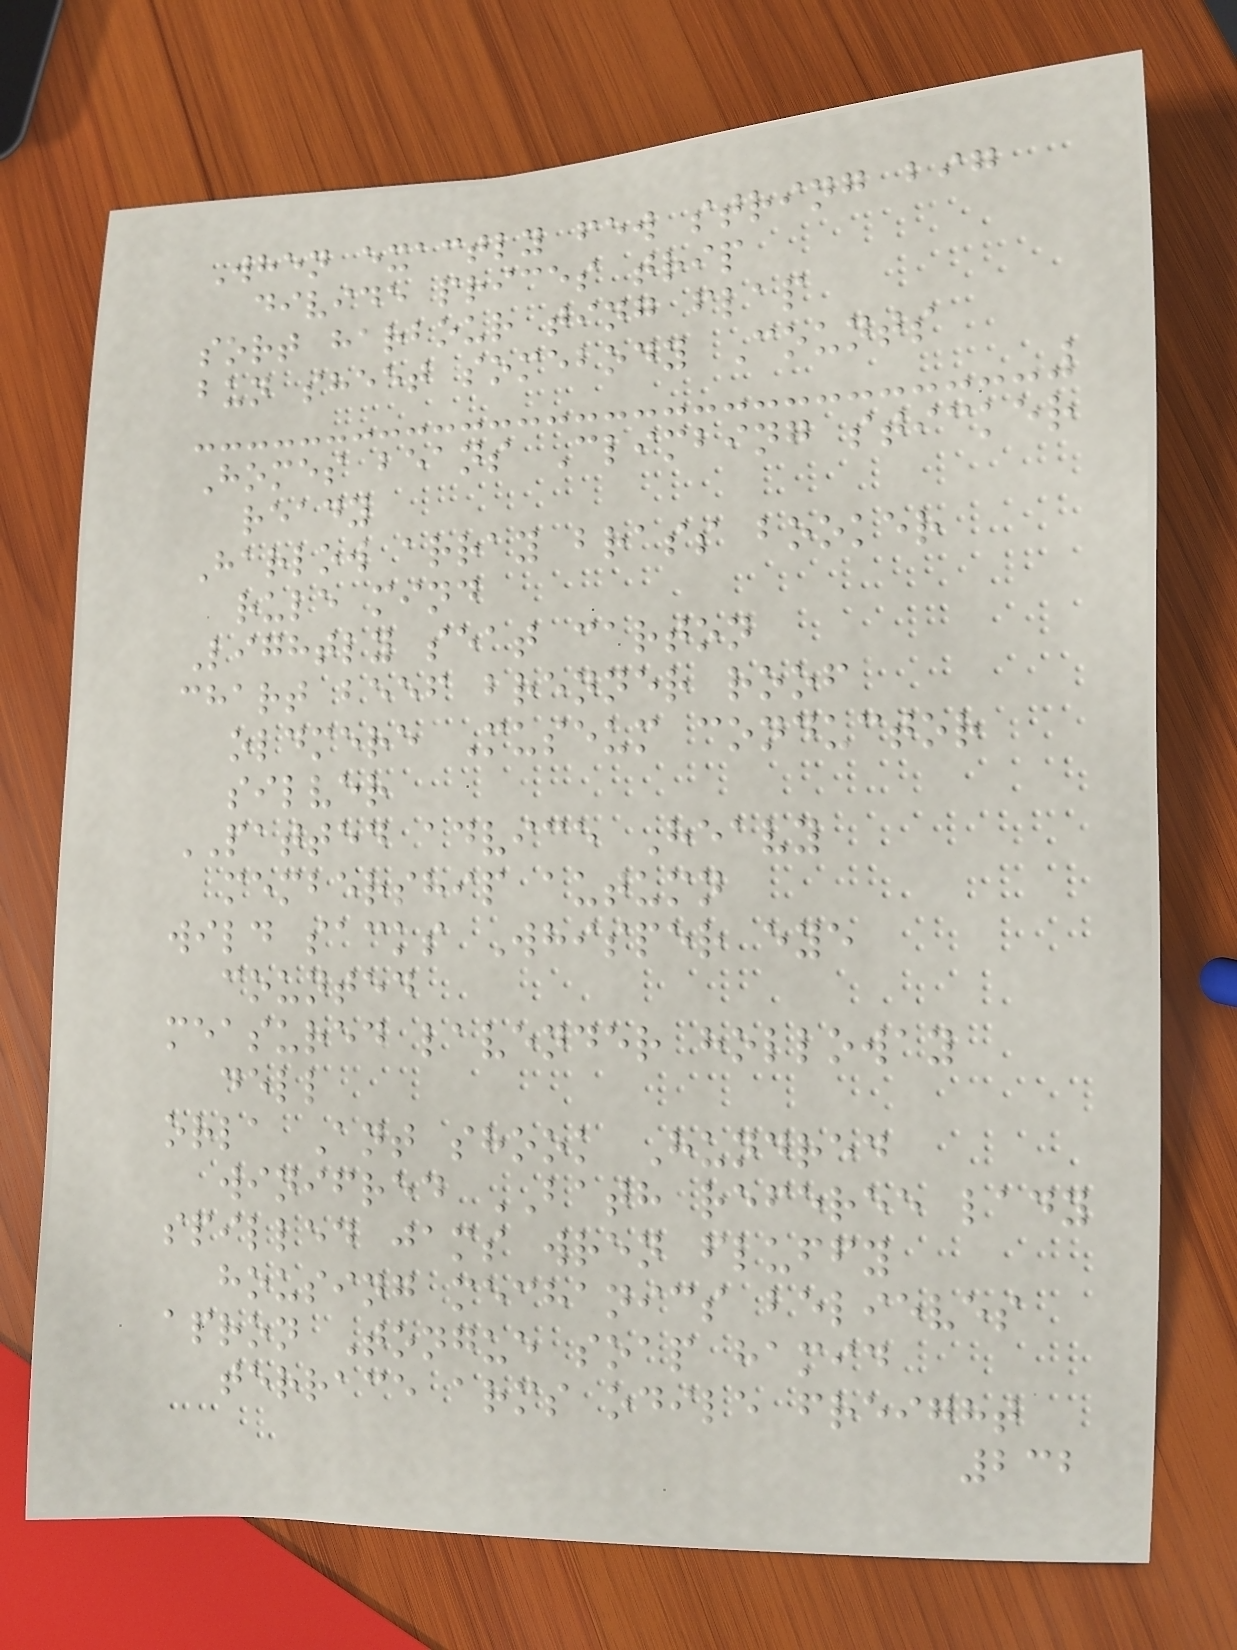When exactly few string big
divide prices trip
sort harbour ting flap
bun sheet somebody Counts
Homes beans Climbing sticker
ready
Harlow array brass booker
rule mind
Lightly seat carton
chart beef brenner roof
oldmere Museum conductor
silver
PATTED advice Heavy
membership autumn
wild sacks Whisper eye
counted
measured lavender holloway
dell
orla Ant shook Hundred
winifred BATH referee lady
spilled jams wren fluffy
housing mechanics believes
apron Tongue soap hamid
terrace arms odile freight
232
